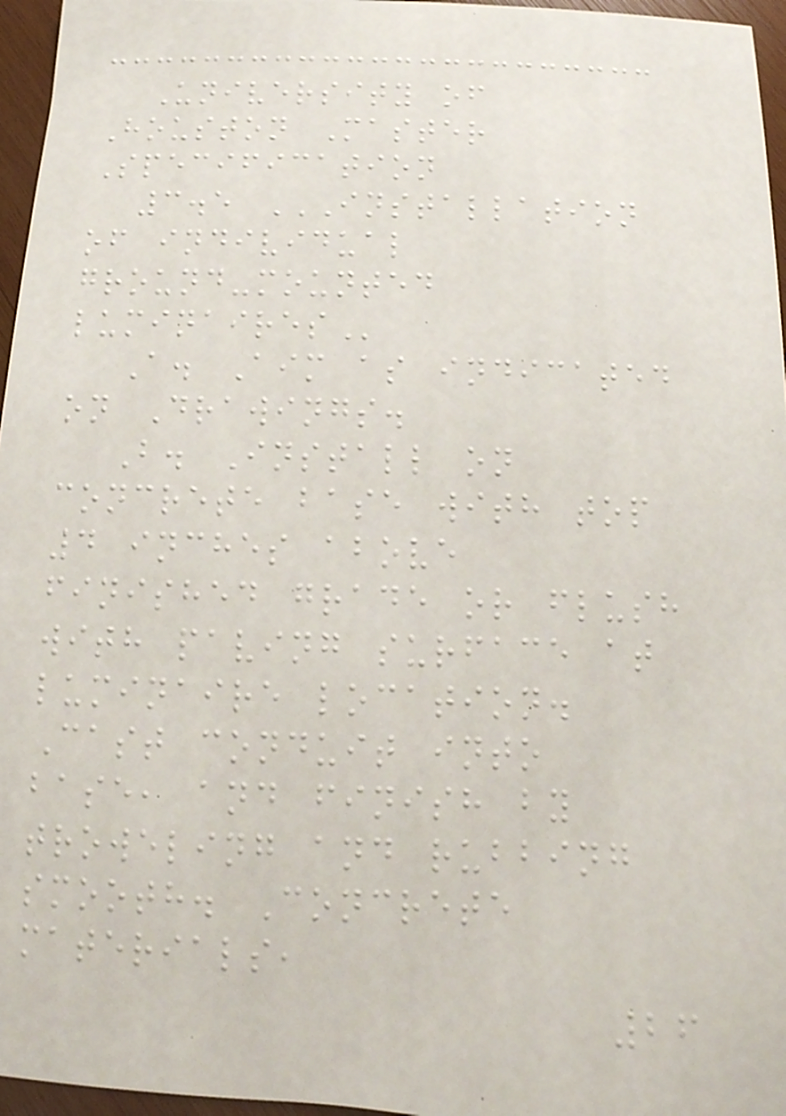University of
Houston Master
Specification
3.5 INSTALLATION
OF INDIVIDUAL
GROUND-MOUNTED
LUMINAIRES
A. Aim as indicated
on Drawings.
B. Install on
concrete base with top
4 inches above
finished grade or flush
with paving surface at
luminaire location.
Cast conduit into
base, and finish by
troweling and rubbing
smooth. Concrete
materials,
26
